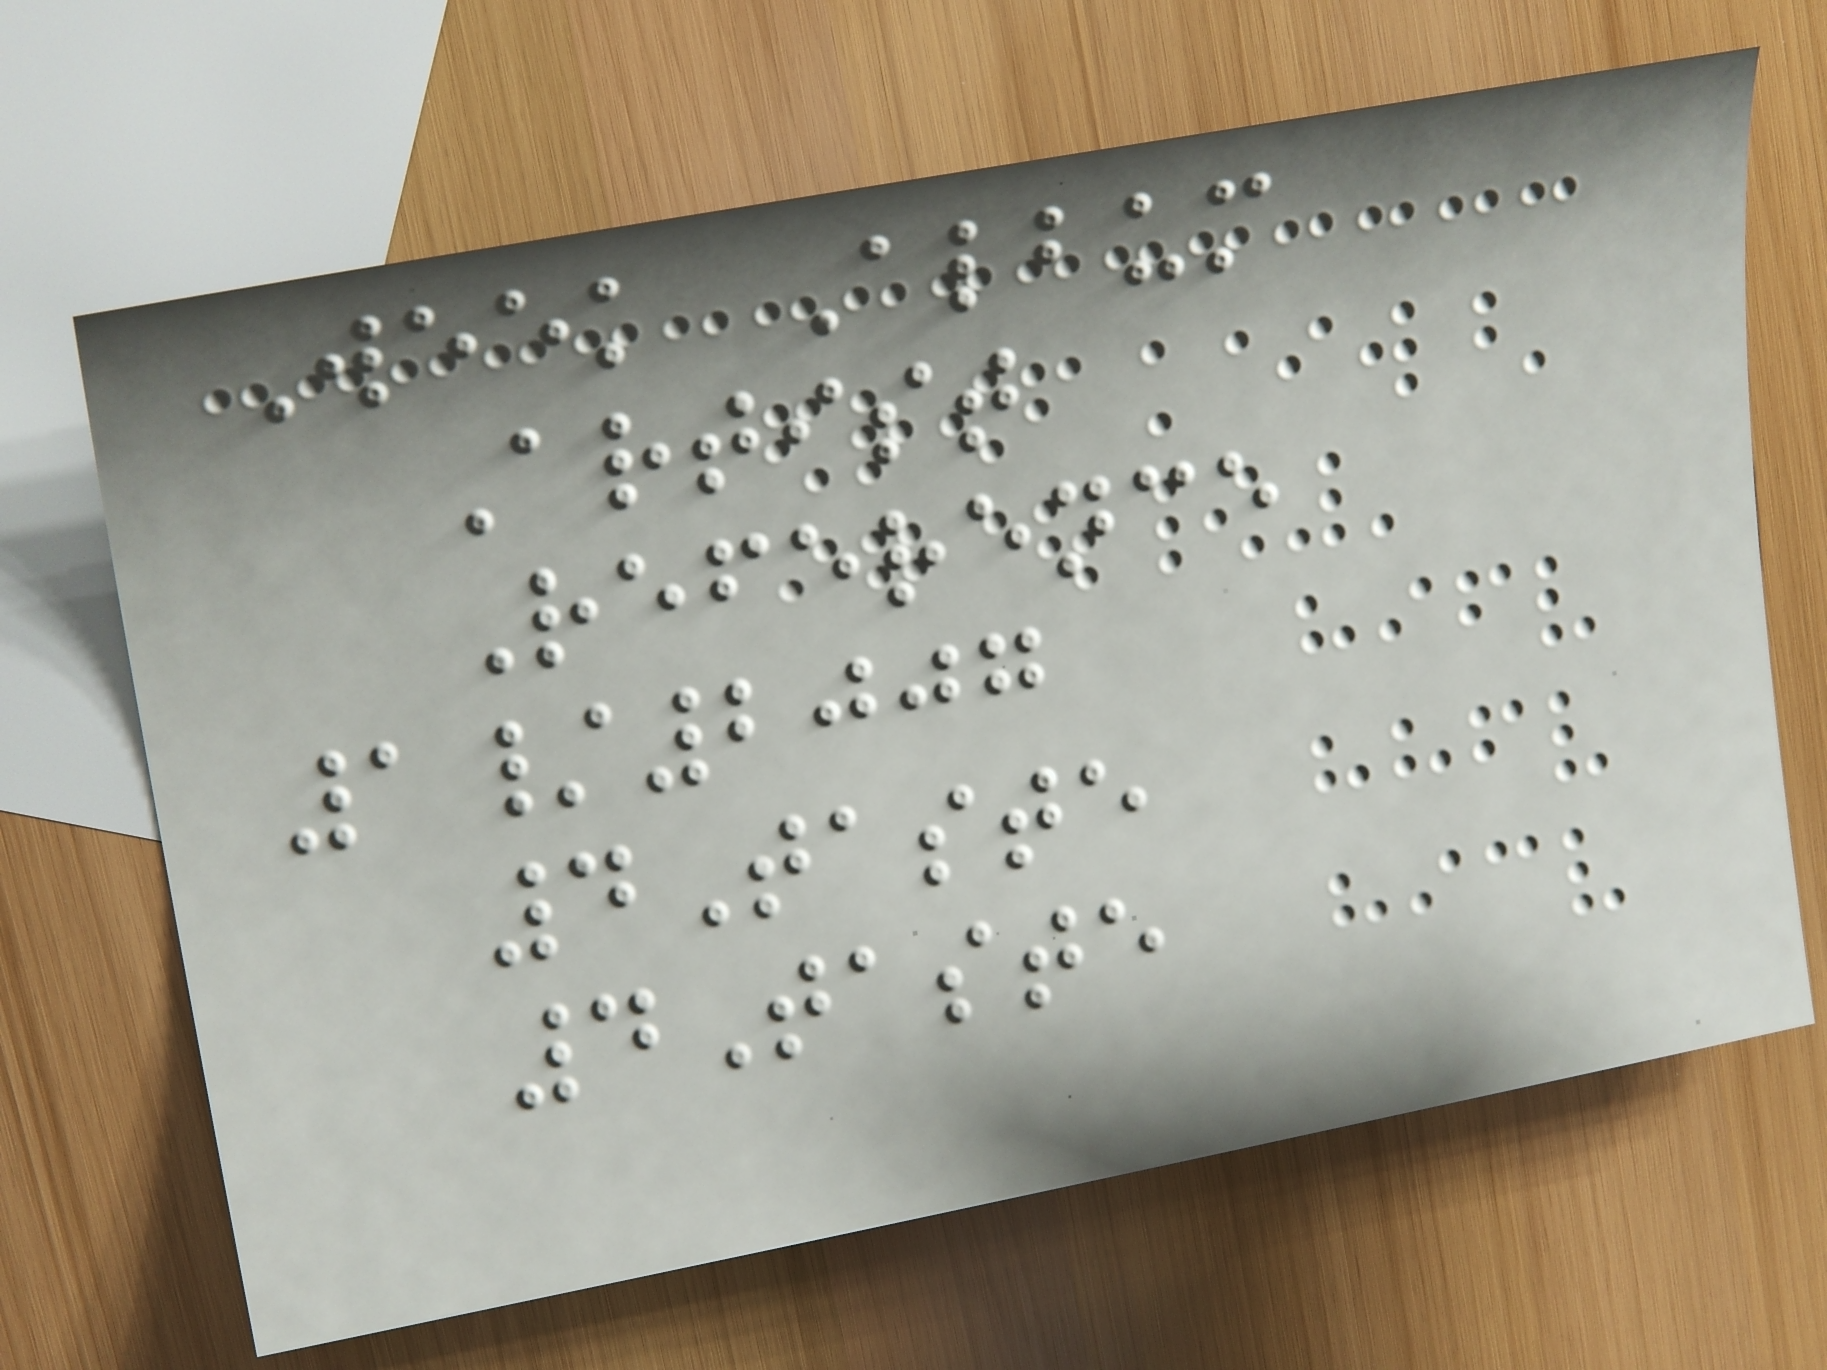Week Album
Artist
Reference
1/2007
4Taste
4Taste
